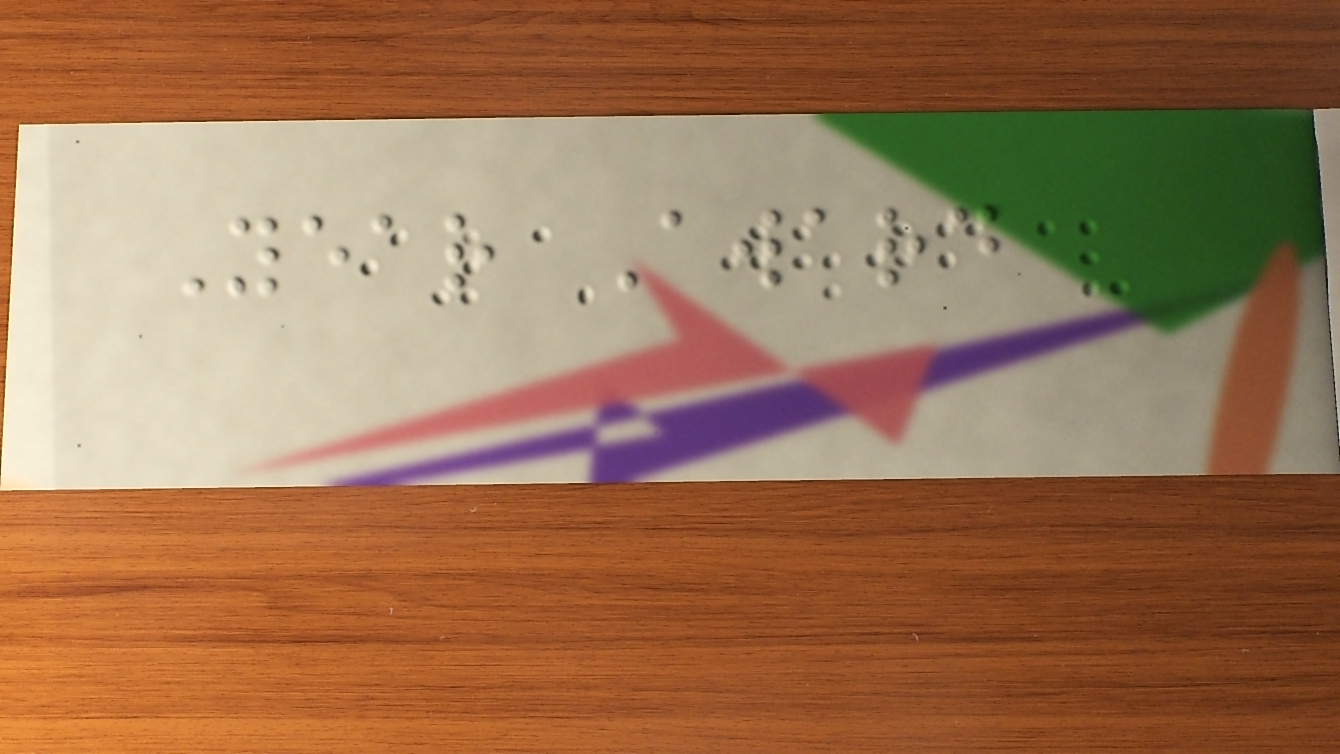Year Award
